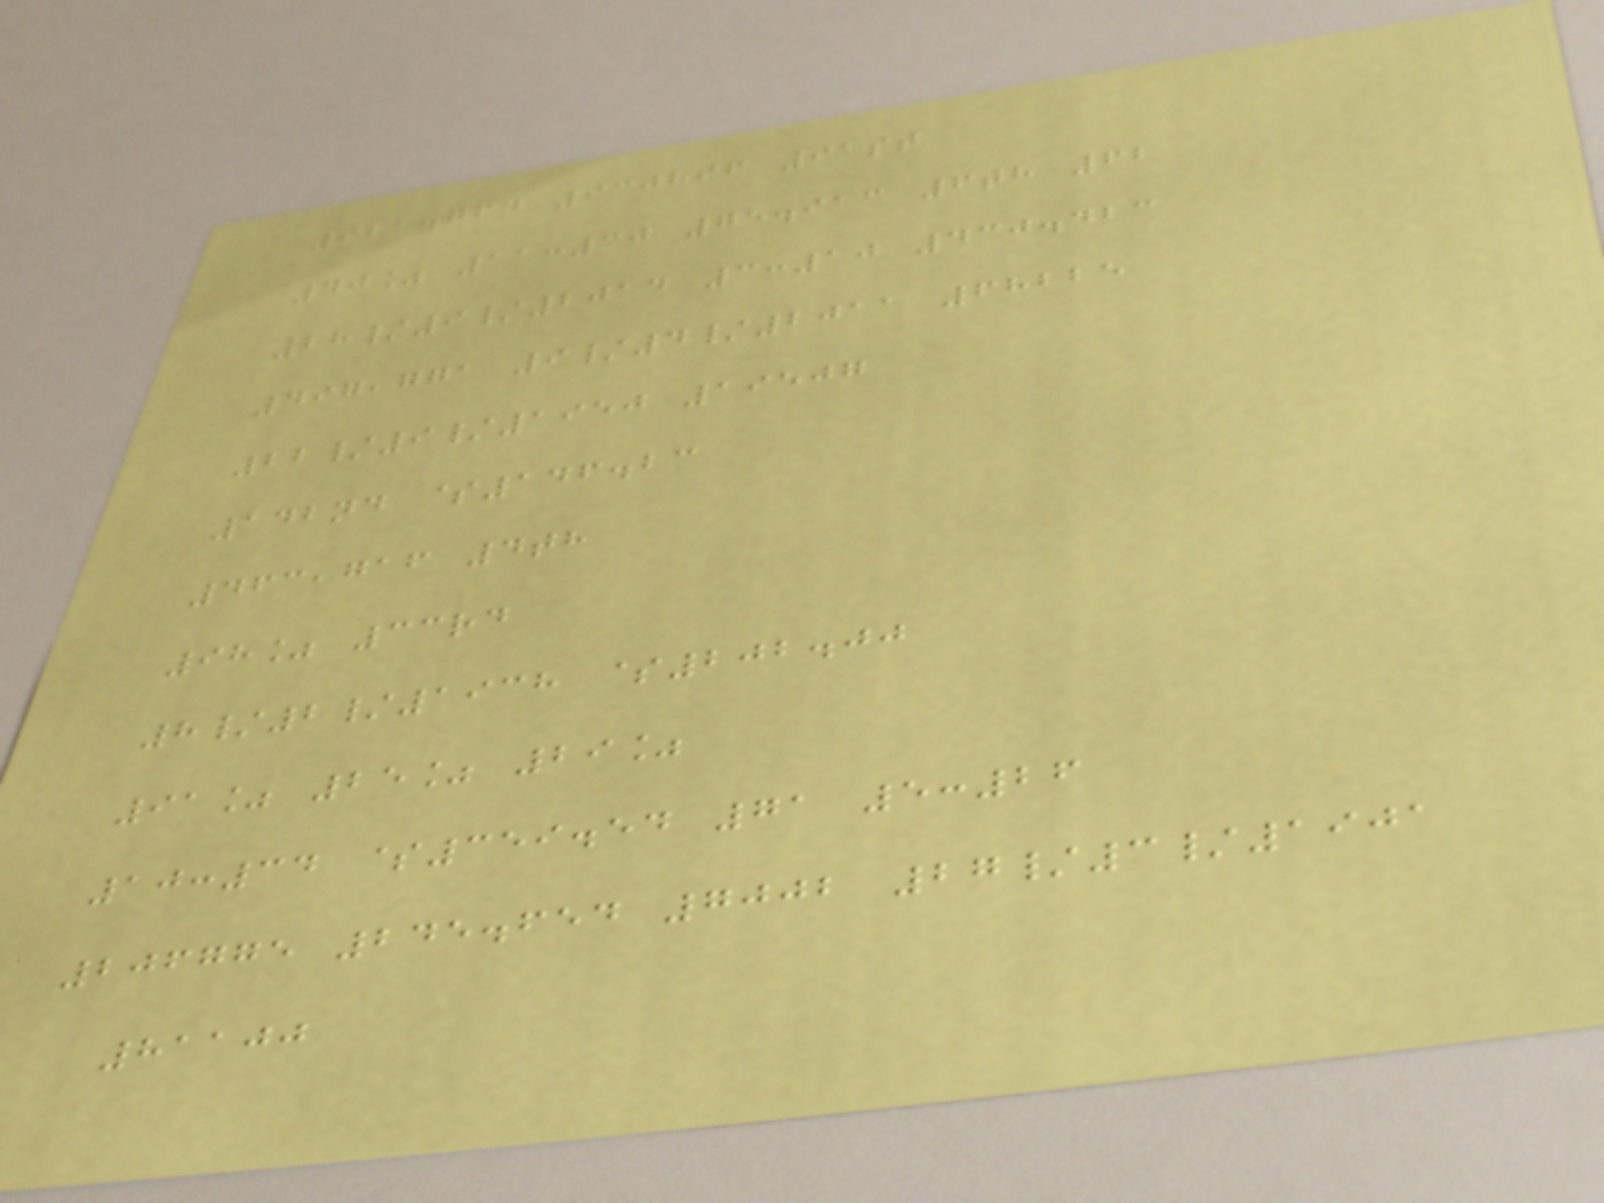921.764 930896 91st
40% 11:30 75.913 6th 62
28/9/2014 3:10 430.423
497,771 9/4/2011 68225
22/9/1950 19507
142nd $146.23
463,716 4th
98% 33rd
8/2/1938 $202.00
91% 25% 29%
10:34 $359.54 71 5:26
206775 245.654 7002 27/3/1901
81100
